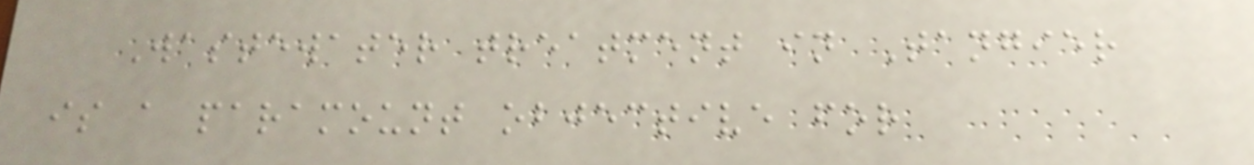Wastewater treatment in Tangier
is a paramount objective for
